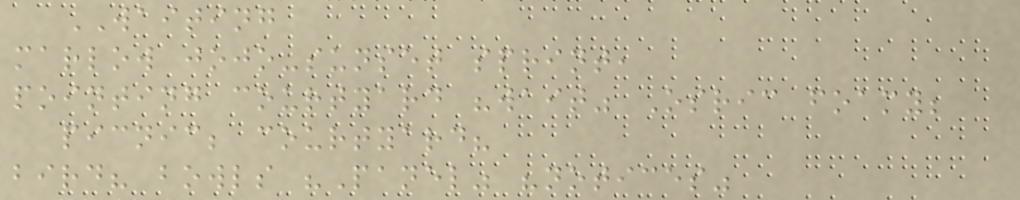WAITING
marlow jojo-sunset sprint,
pointing courtyard "wait" Osric foamy;
picnic; courtyard?
bird? bowls "Panel" "notices"
